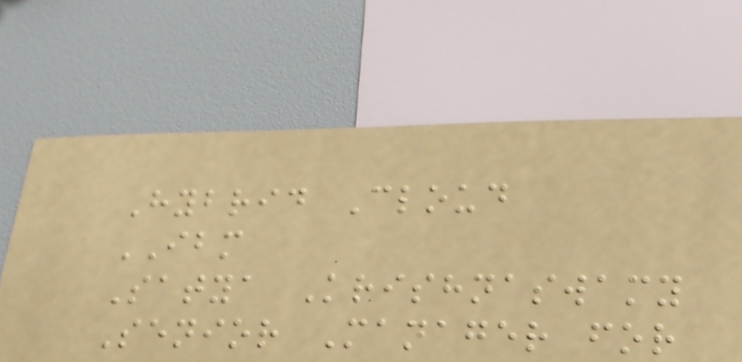Hybrid Cloud
IBM
Satya Krishnaswamy
Senior Manager for
